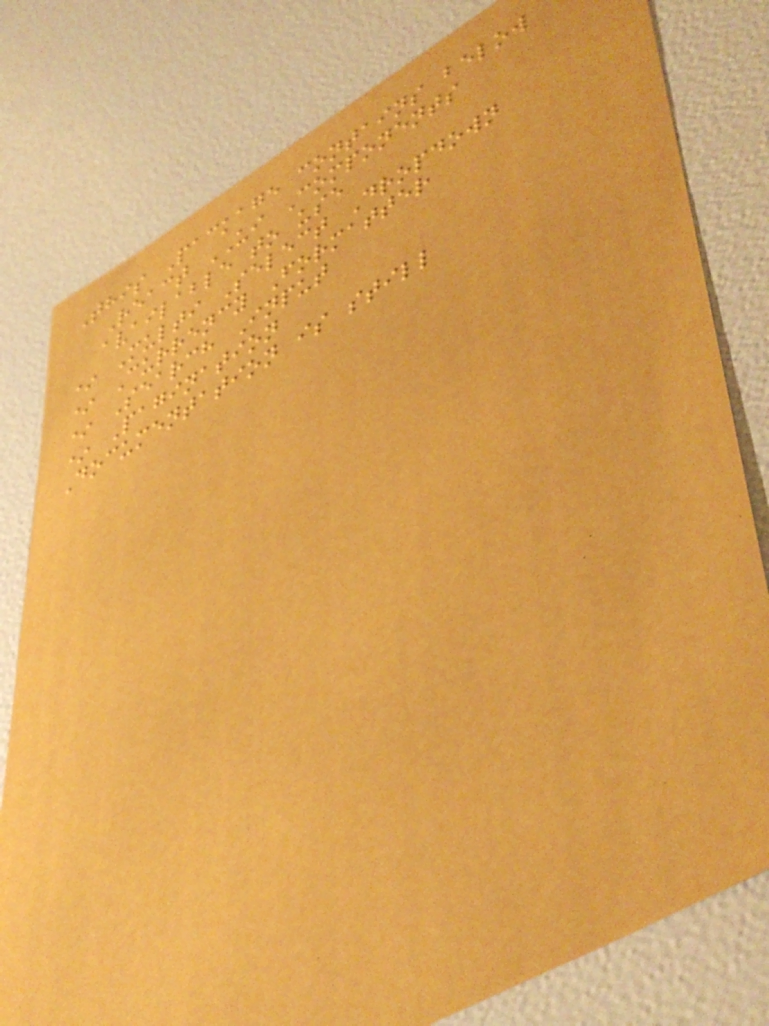This Package contains below
React UI Components
available to use
* Multi Select Dropdown
* Currency Formatter
* Search Input
* Pagination
Documentation is still
